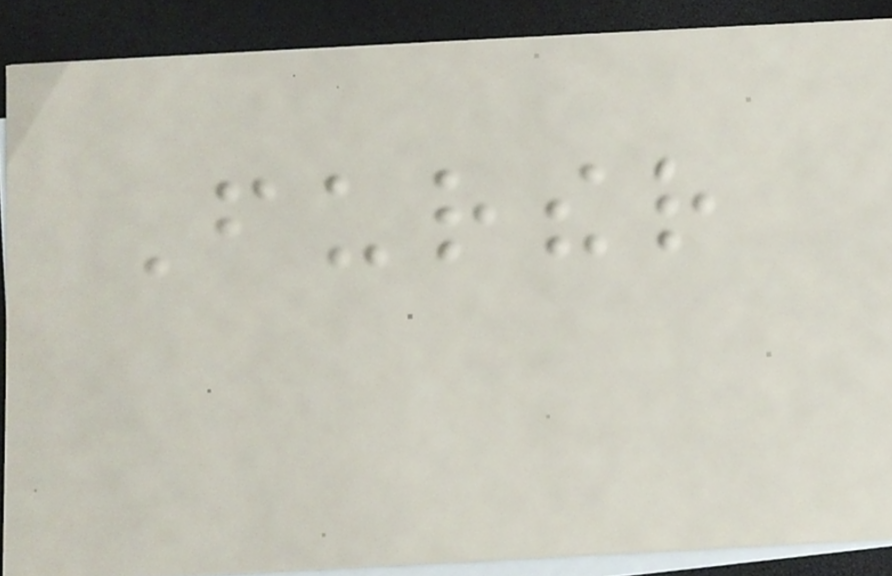Further
